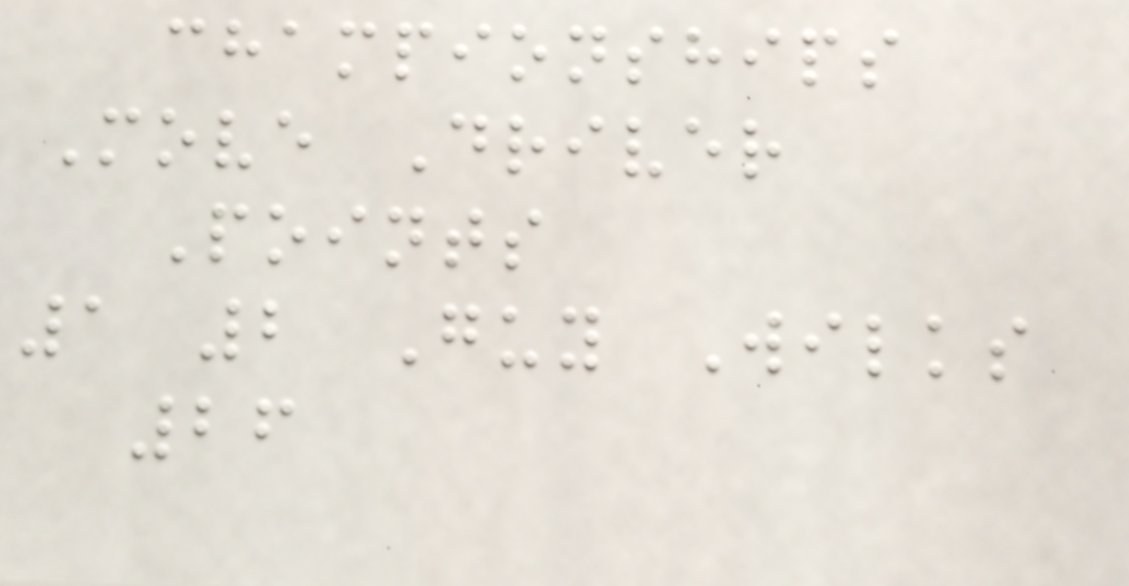championships
Move Driver
Points
1 2 Guy Wilks
26
